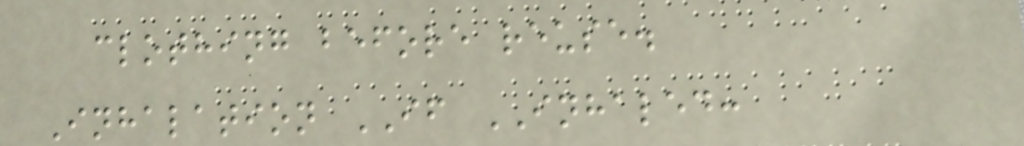clothing before reuse.
Inhalation IF INHALED:
